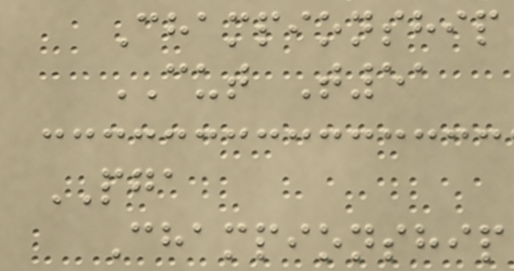Championship
CUT T51
PGA
Championship
